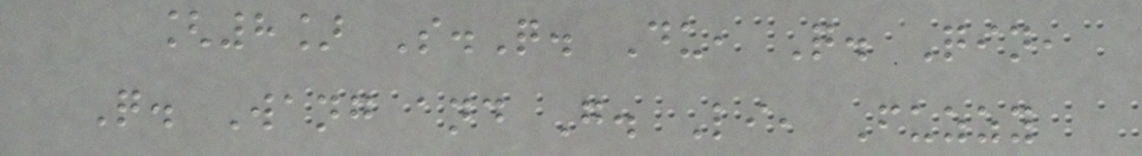[8] S.Q. Du, Q. Qin,
Q. Wang and G. Li, Fuzzy
